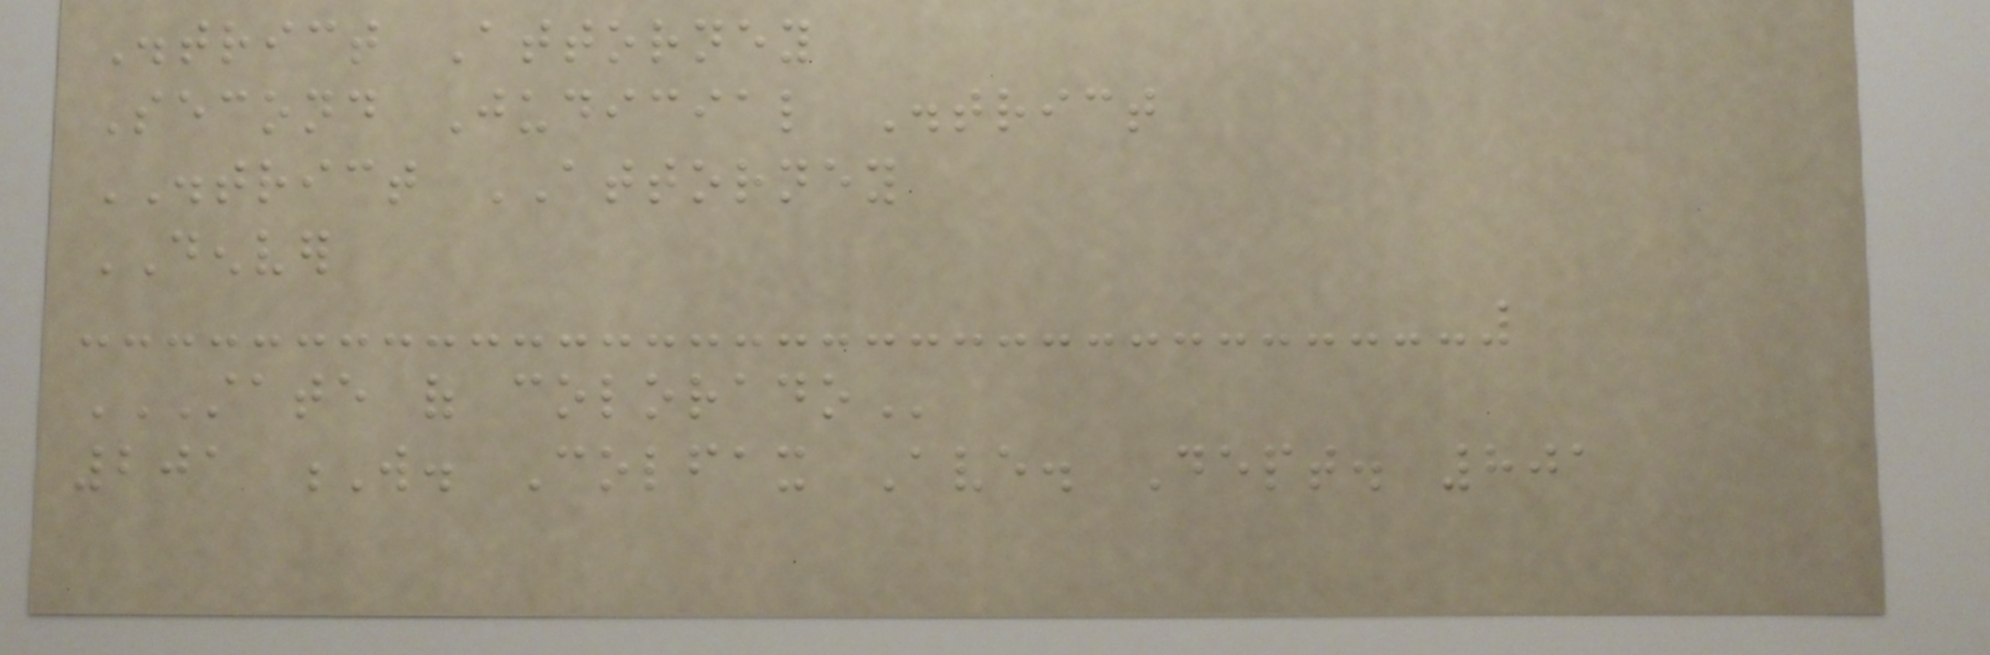District Attorney
Second Judicial District
DISTRICT ATTORNEY
DENVER
STATE OF COLORADO
201 W. Colfax Ave. Dept. 801
